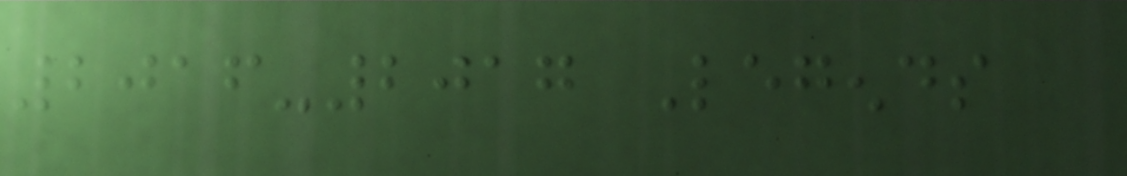2016-2017 Legends
